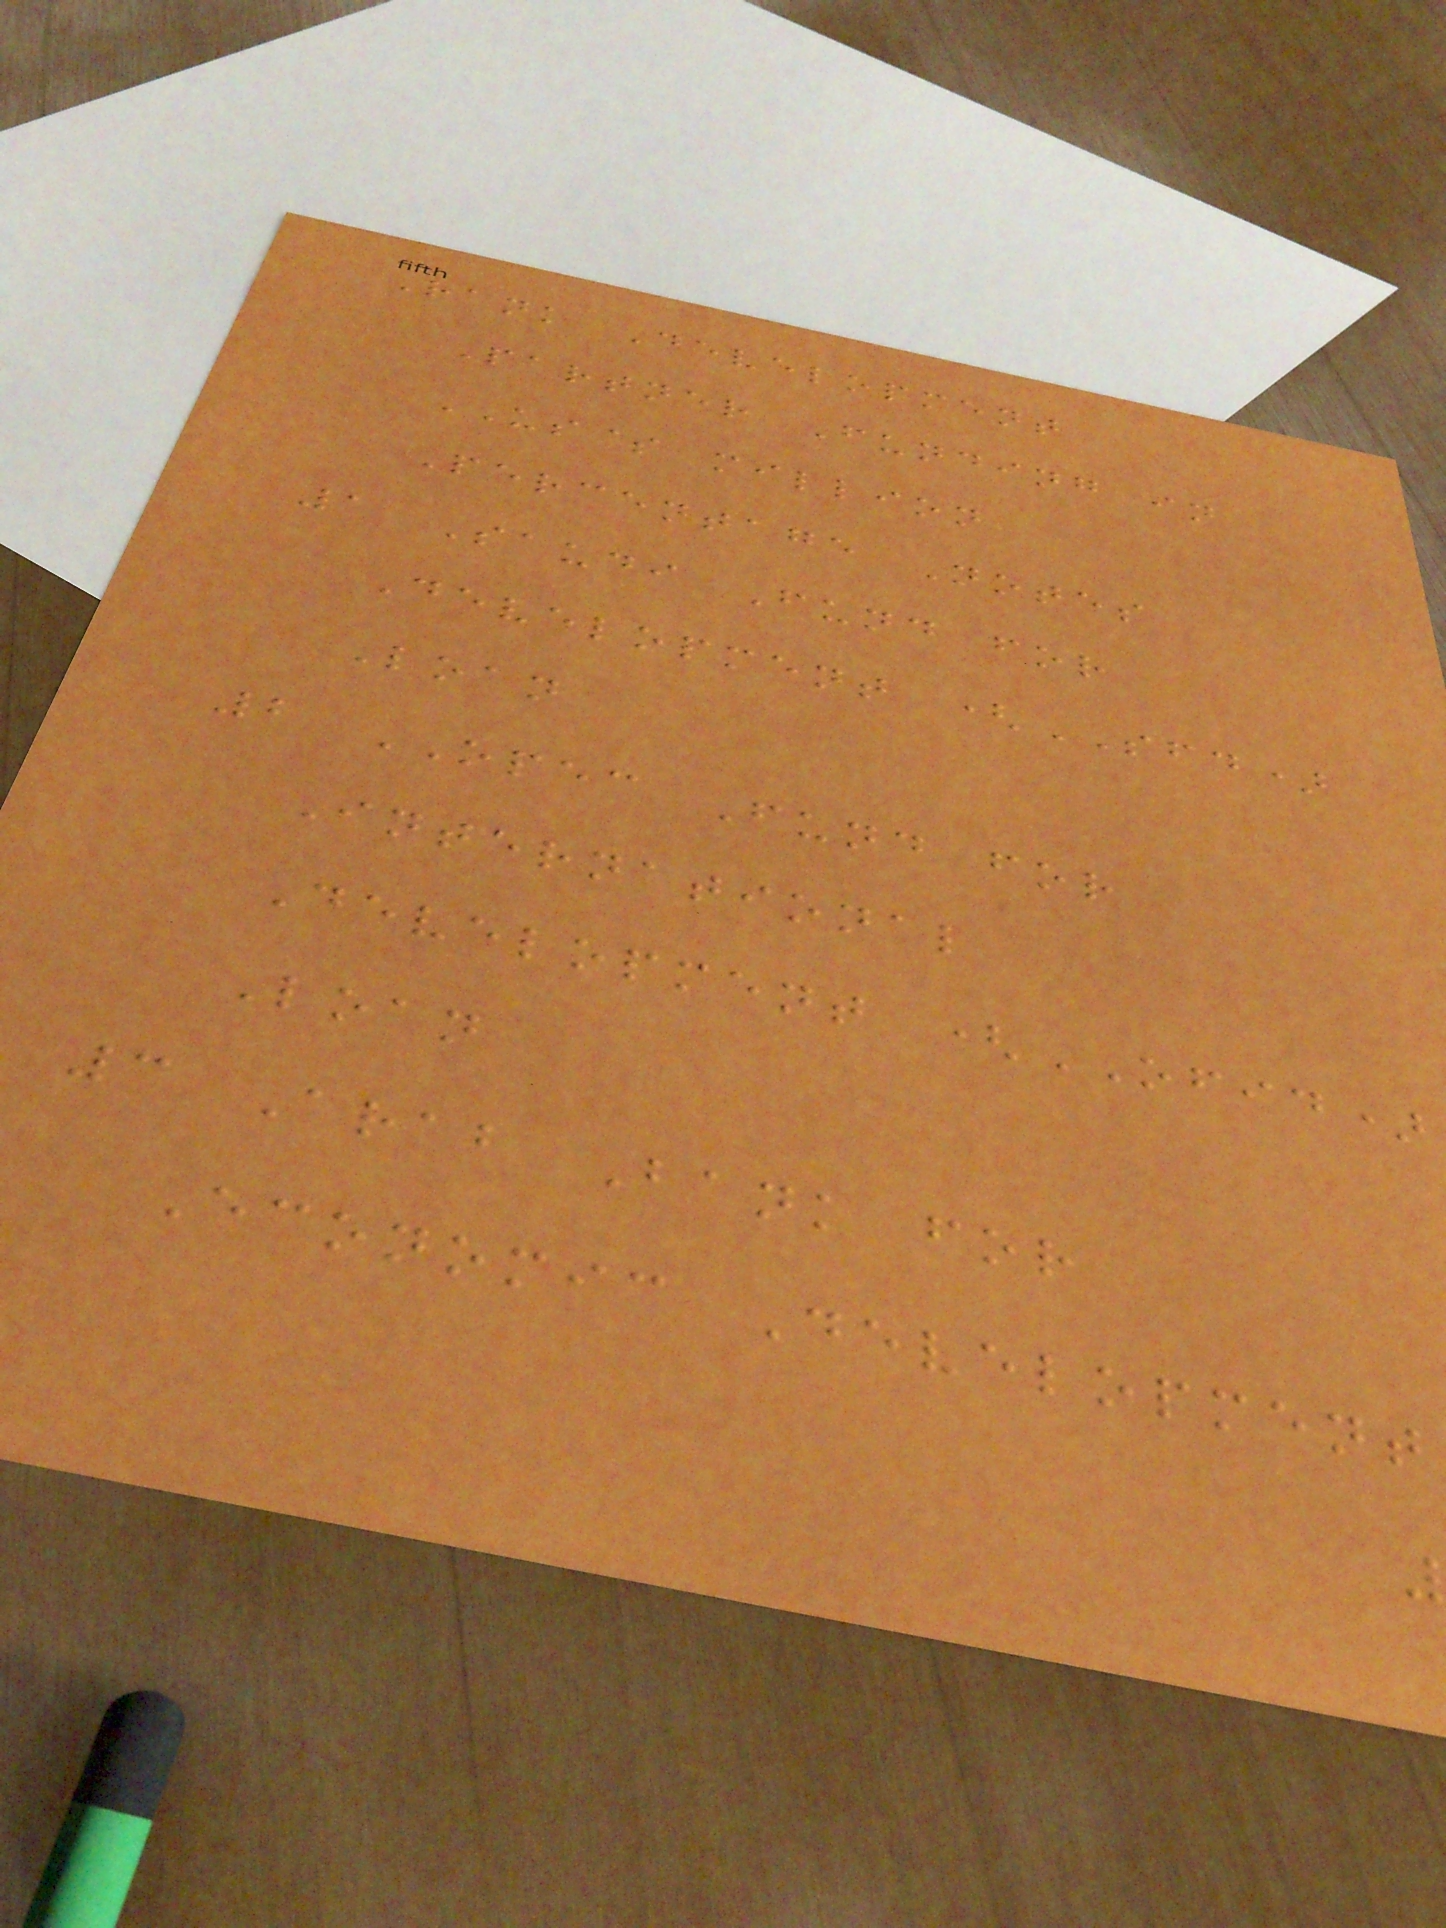Rank Development
Partner Funding in
US$ million
Percentage Notes
1 Saudi Fund for
Development (SFD)
Loan
2 OPEC Fund for
International
Development (OFID)
Loan
3 Arab Bank for
Economic Development
